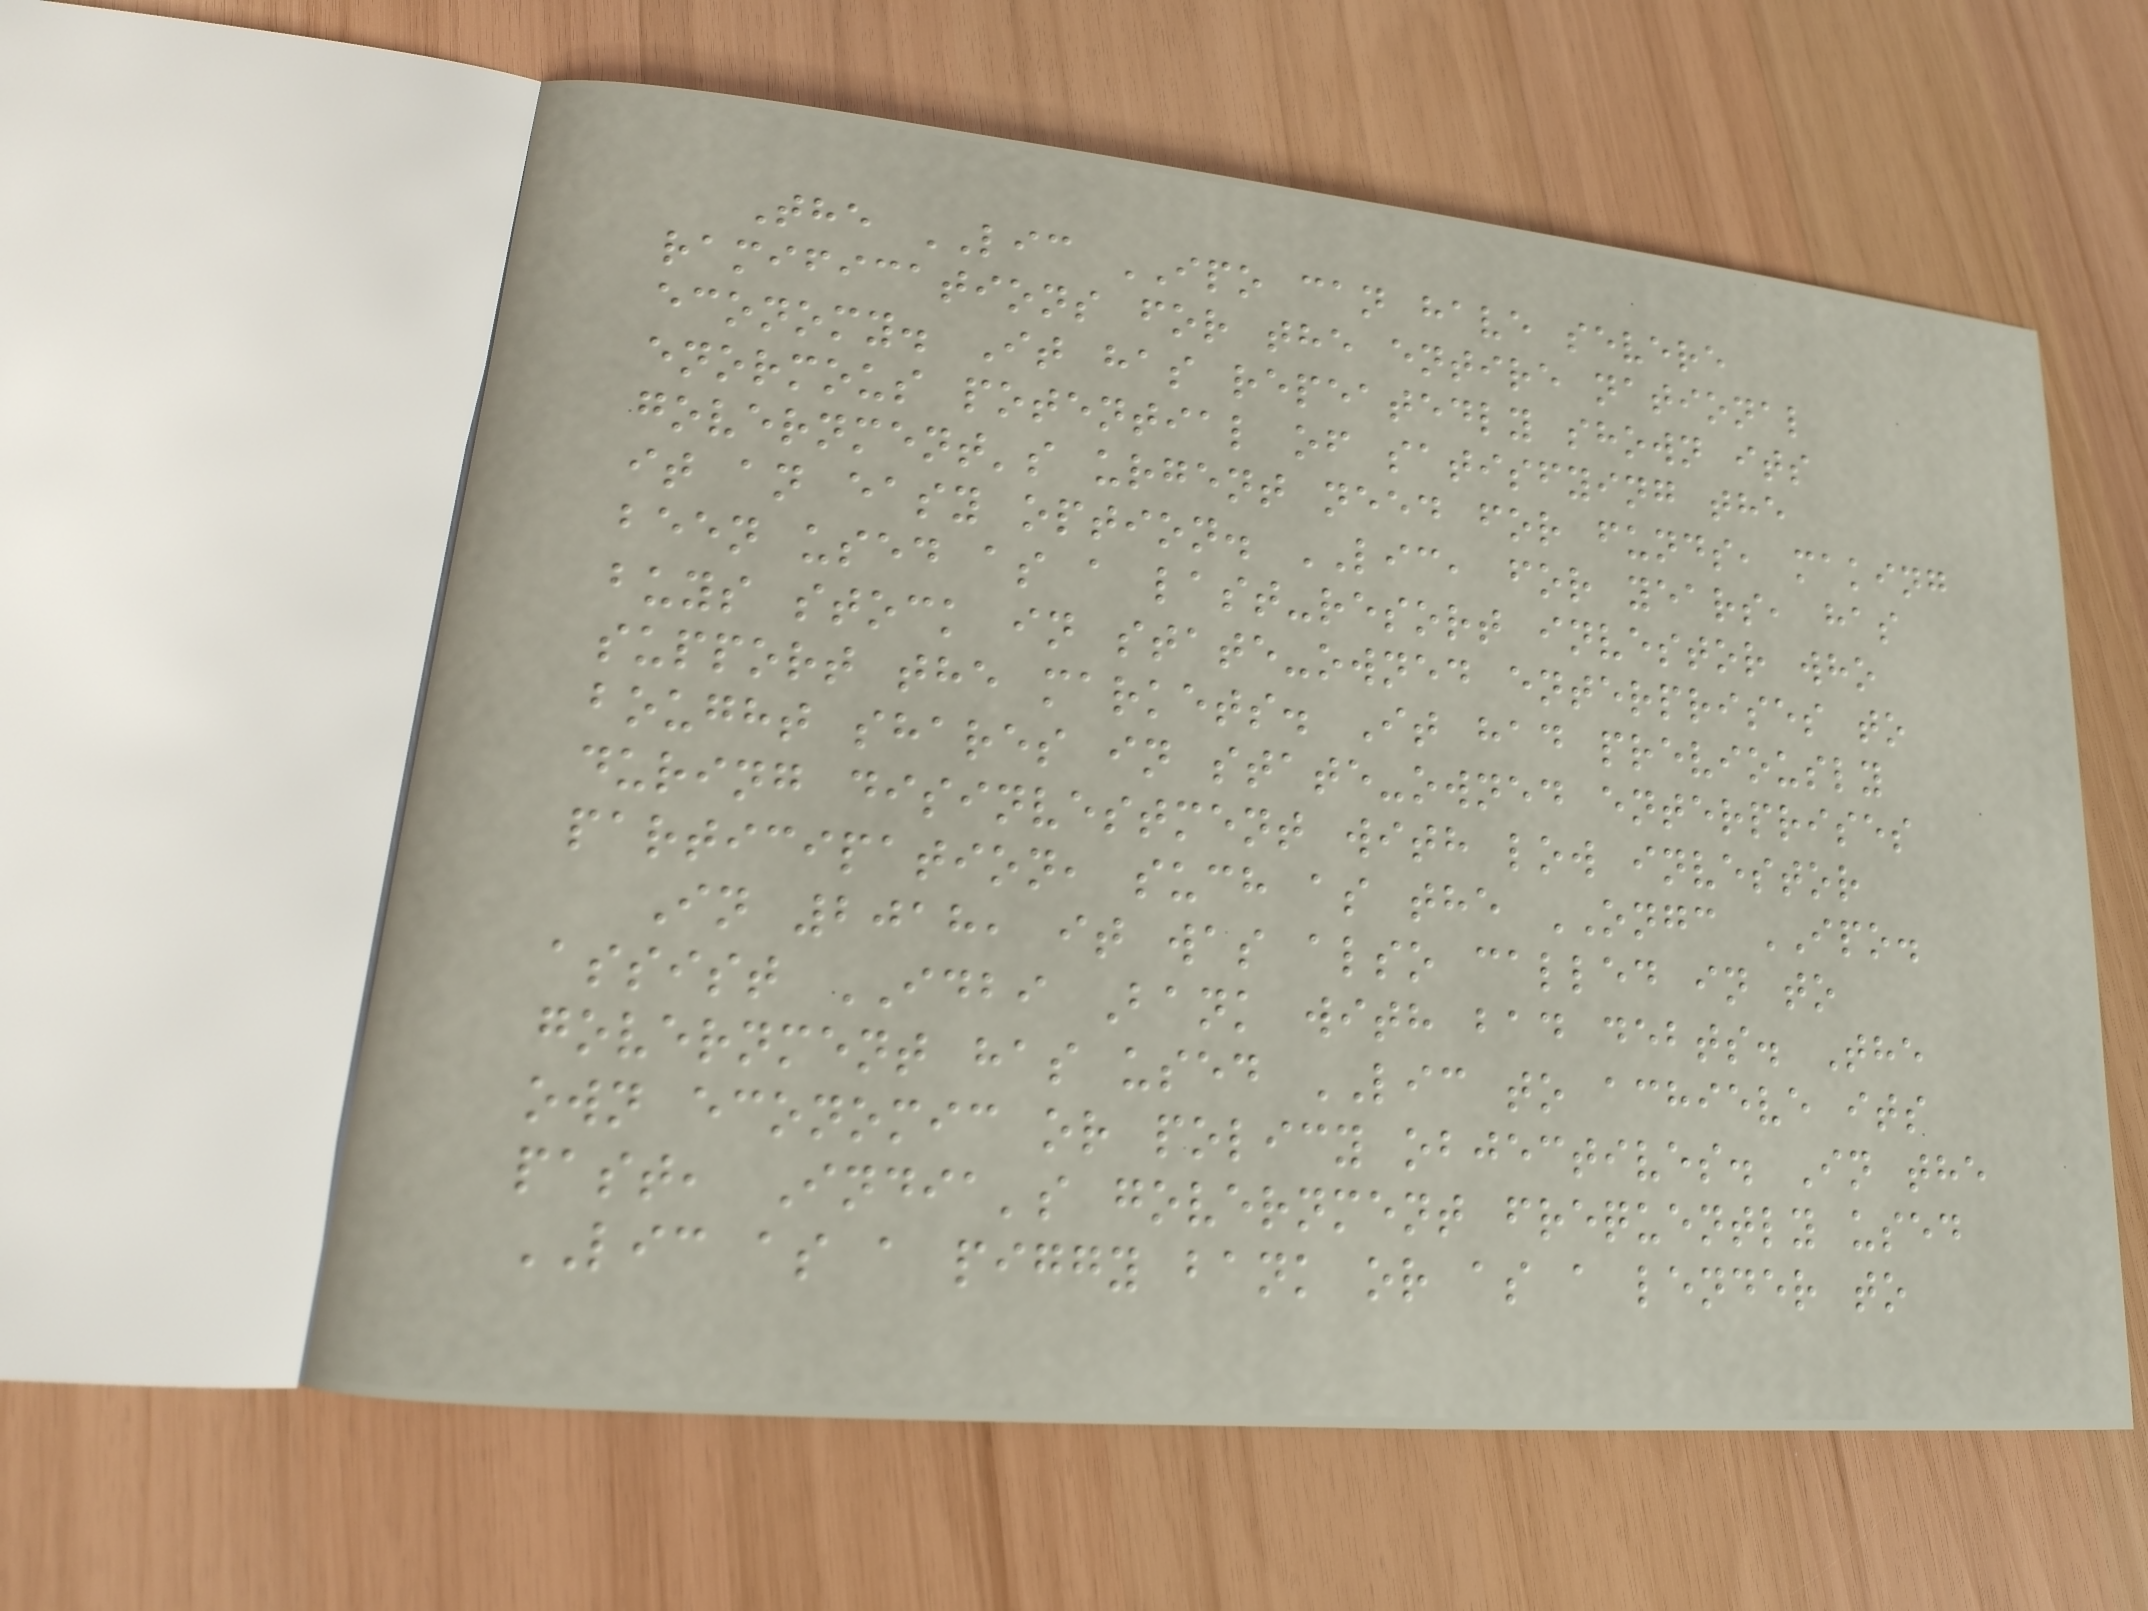The LIC IPO can have severe
ramifications for the entire national
economy. It has repeatedly shown its
enormous potential of satisfying the
government's urgent need for funds, making
it an easy option. LIC, for years, has
been used as a last-resort investor who
buys stock in state-owned enterprises to
support the markets. It had previously
bought shares in state-owned enterprises
during disinvestment with low investor
participation, such as the ONGC IPO.
In 2018, it was also called in to
assist IDBI Bank with bad debts. The
government has used LIC to achieve its
own economic or policy objectives. In the
past, India's government frequently used
LIC as a piggy bank or as a lender to
